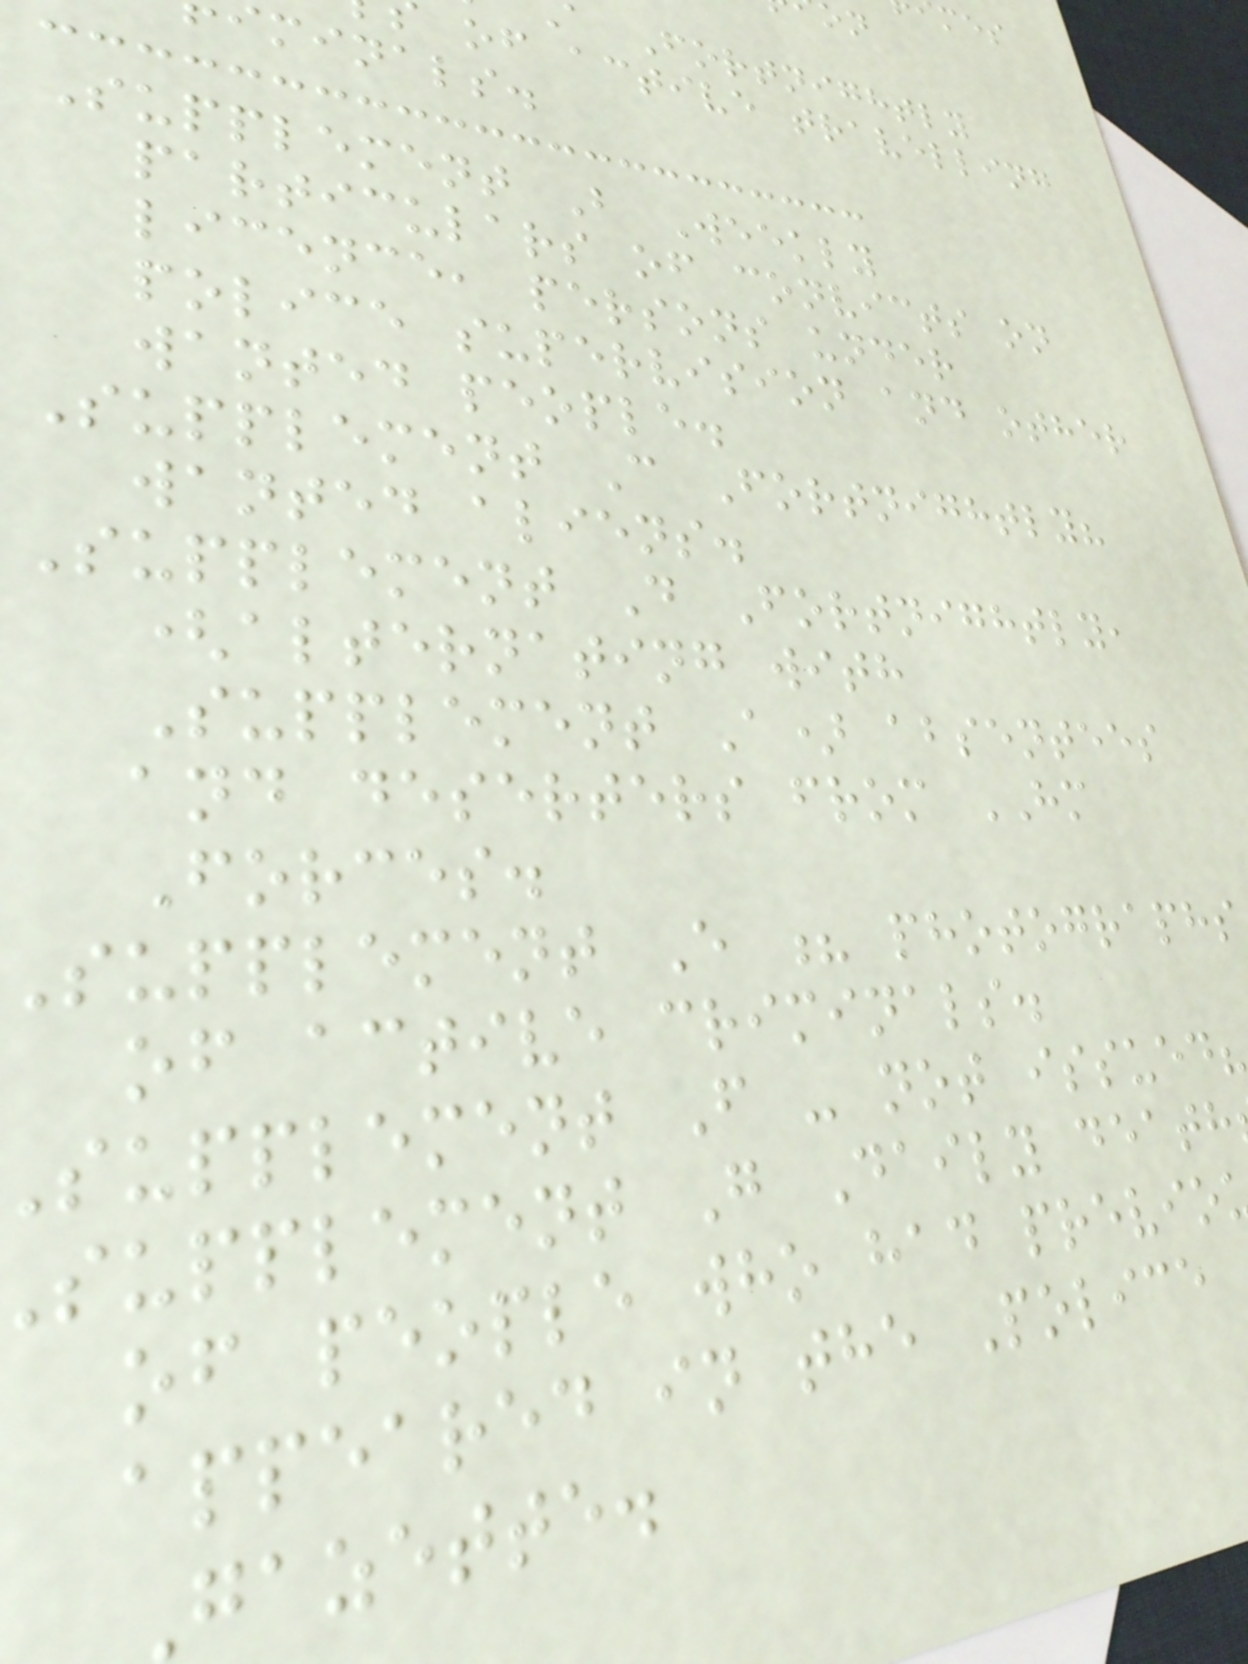a Fortnightly
of active travelling
minals.
Supplement B Weekly
particulars of convicts on
licence, persons under
police supervision and other
wanted people.
Supplement C Fortnightly?
wanted aliens.
Supplement D Fortnightly,
(alternating with
Supplement A) absentees
and deserters from HM
Forces.
supplement E ? photographs
of active criminals.
supplement F - not issued?
supplement G Daily death
of people who had previo
appeared in the Police
gazette.
